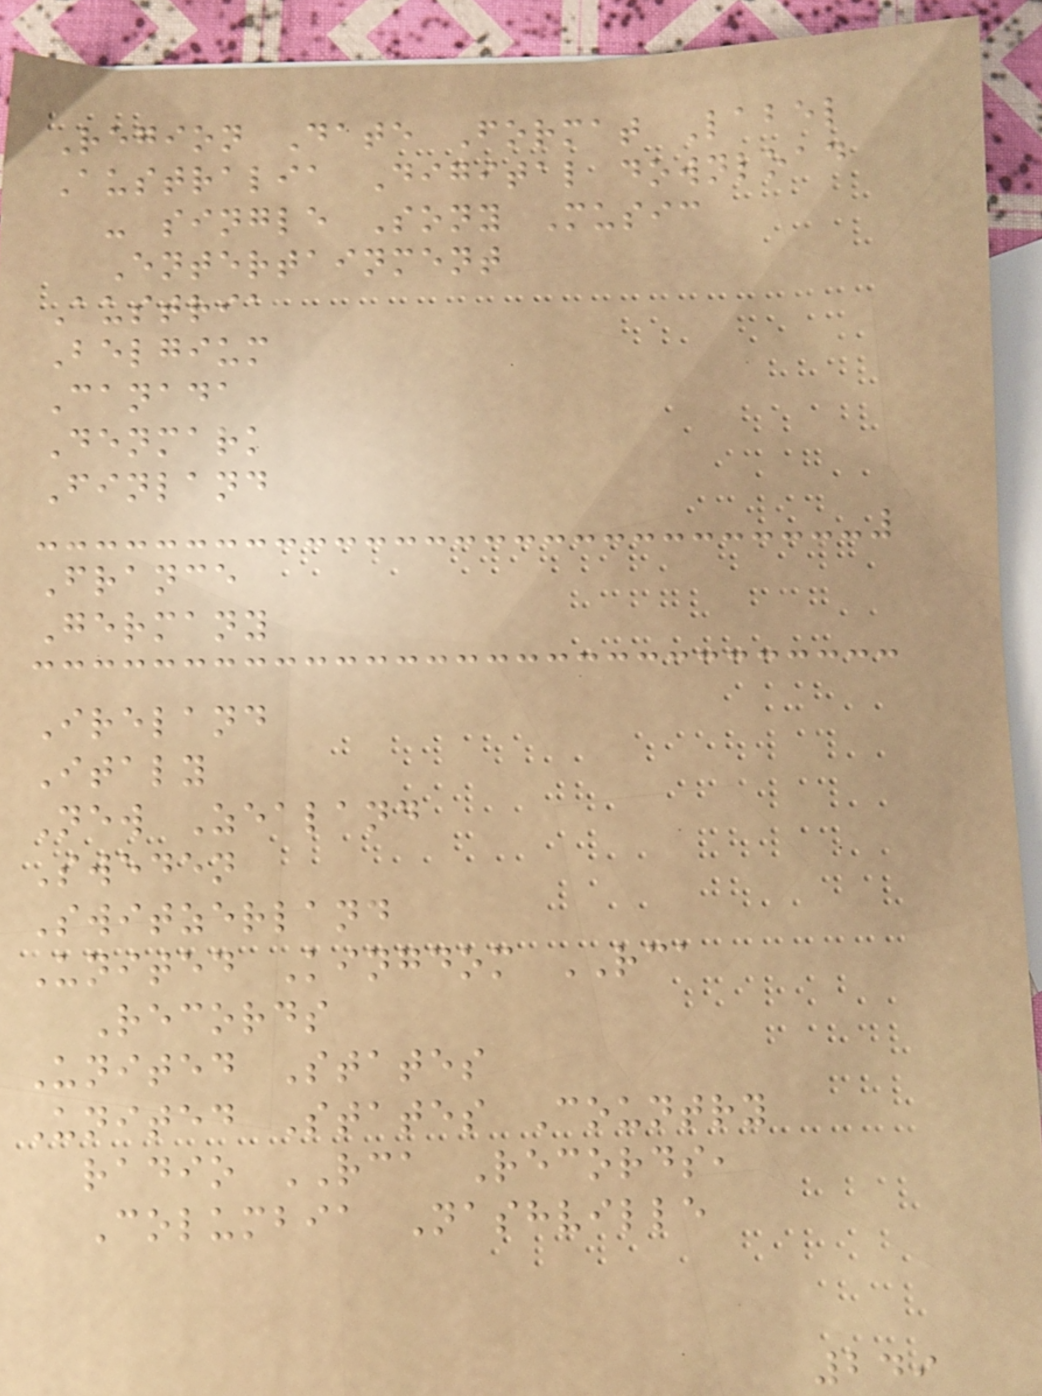Region Date Format Label
Australia Digital download
- single Sony Music
Entertainment
Austria
Belgium
Canada
Denmark
Finland
France
Germany
Ireland
Italy
New Zealand
Sweden
Switzerland
United Kingdom RCA
Records
United States
United States Country
radio RCA Records,
Columbia Nashville
249
